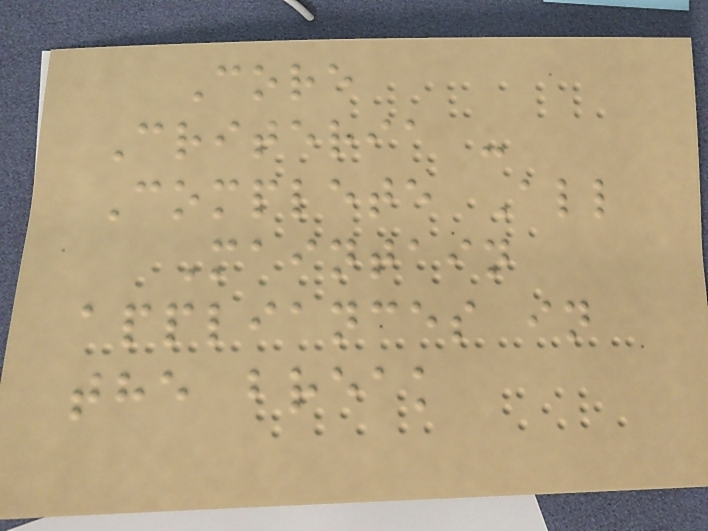Core
Criteria -
Complete All
Maintain
appliances in
the break
